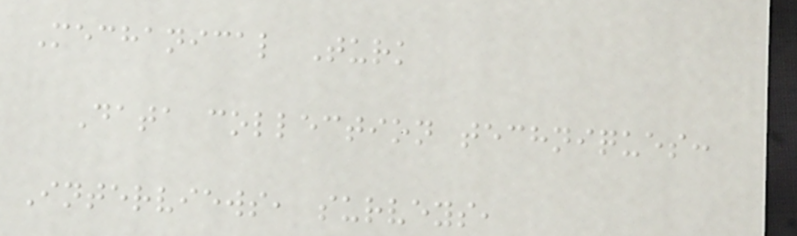Mechanical Turk
Data collection techniques:
Interviews, surveys,
